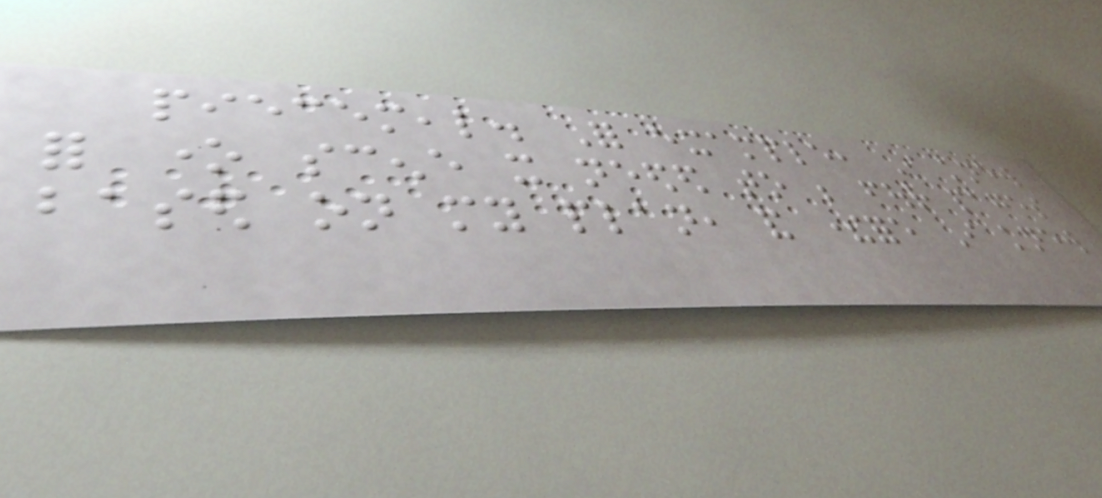piecemeal. For example, I knew
for one scene it needed to be four pages
based on my plan, and therefore I knew
